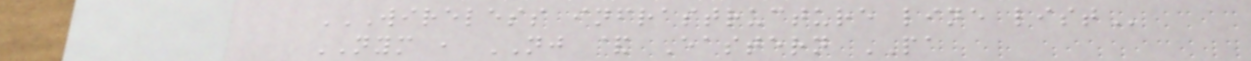WIRELESS INFRASTRUCTURE LINE LIST
NYM , NJ & Eastern PA
